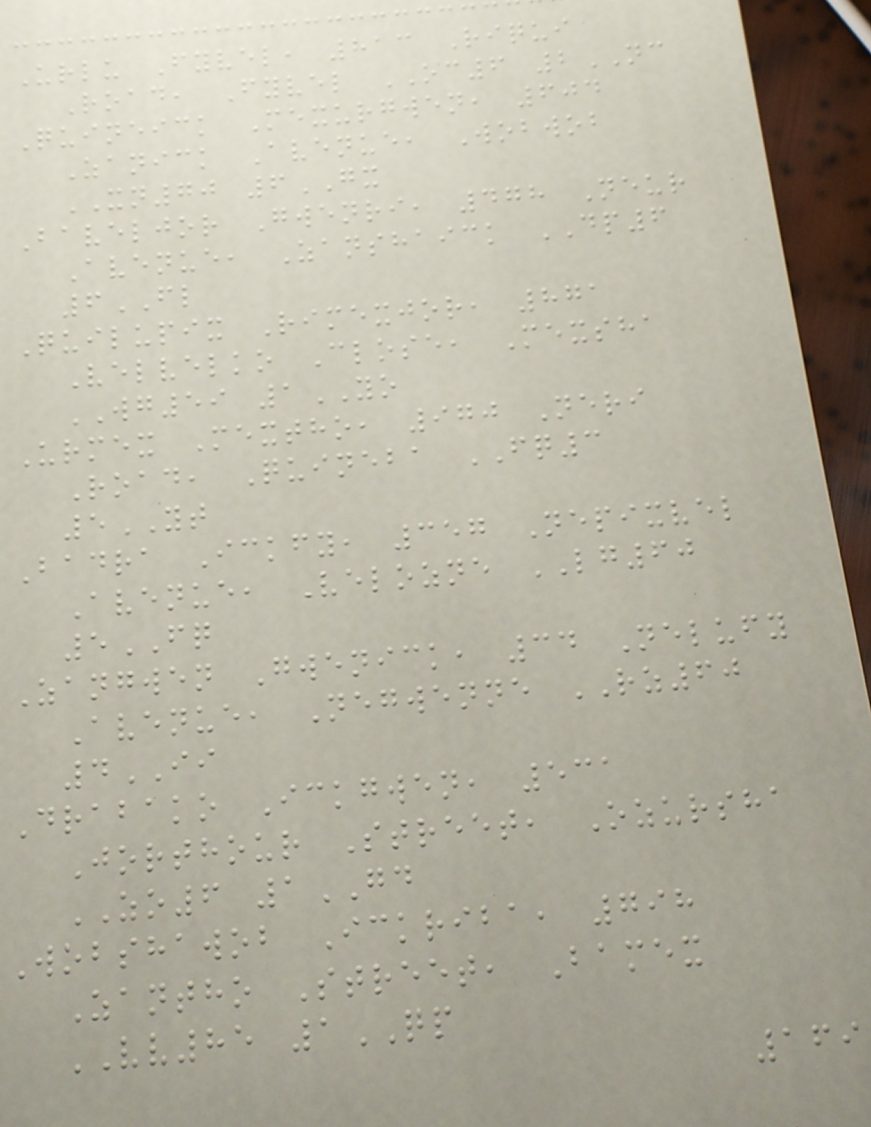Urlu Fyvel, 813 Riqui
Road, Fyvel OC6 2NC
Quineick Mexurgwen, 604
Zanick Avenue, Wobwob
XN70 6GX
Baveljor Gwenri, 478 Neur
Avenue, Zanshaick DP6
6FL
Quilupix Rimexjor, 871
Velvelko Close, Mexsha
WG59 1YO
Urmex Mextho, 970 Neri
Road, Quineba FQ3
5YT
Badra Ickfy, 357 Nepixvel
Avenue, Velozne LG60
5FQ
Zangwen Gwenick, 34 Nelufy
Avenue, Negwenne RZ60
4II
Drabako Ickgwen, 531
Jorthour Street, Ozursha
ZO6 1GD
Wobshawob Ickriba, 798
Zantho Street, Bamex
VV85 1QP
169
